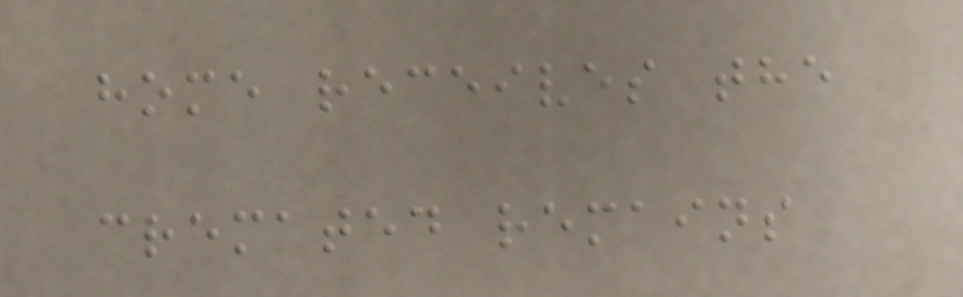home receives the
cremated remains
